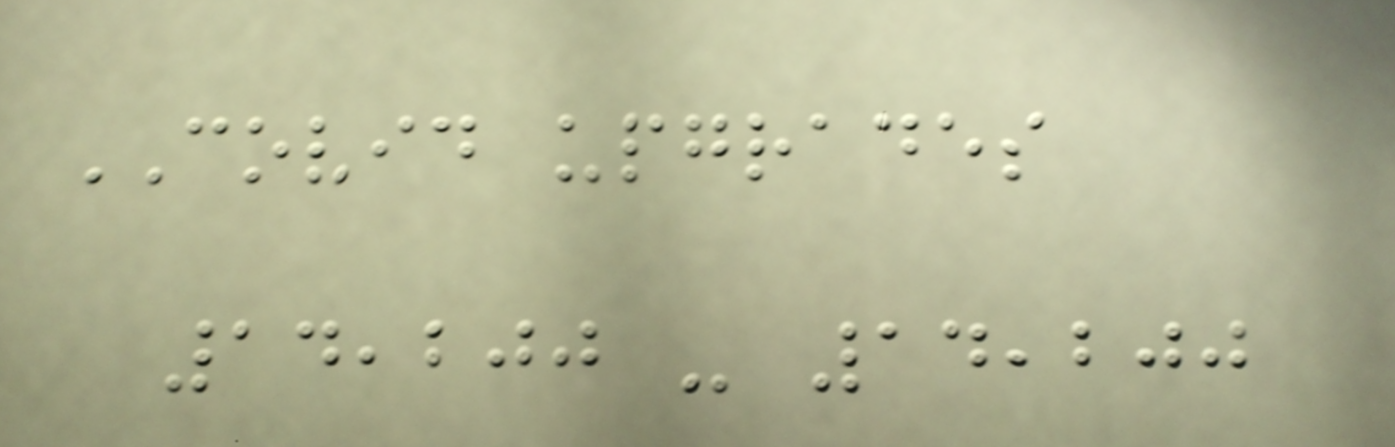COVID upgrades
14,200 - 14,200
